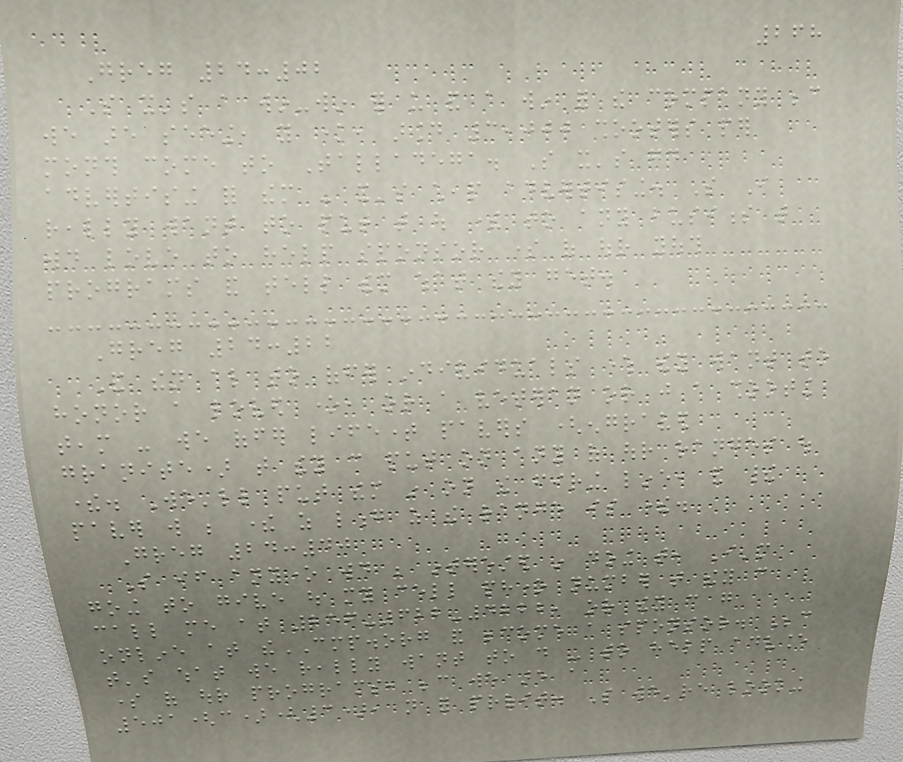268
Greg 24:02
So it's a win-win for us and a win for the company because
we are seeing, you know, around 3,000 shooters per
month come to Talladega. So it's good
advertising for them - it's cheap advertising. So I
really want to put that out there to any business that
would love to help sponsor some of our youth
programs and tell them what they get.
Greg 24:22
And then also to offer individuals where they want to
honor a loved one, or a veteran or just a shooting
team - we offer lifetime pavers (engraved
granite) that they can put on any of our ranges out
there. We'll put them in on the firing line, and their
paver will be there as long as the range is there.
Greg 24:40
So if anyone would be interested in doing that, I'm
going to give out my cell phone number that they can
call me at 256-622-4222, or they can go
online at theCMP.org and become a sponsor. Because
that's what we really want to do - to help advance
some of our programs, because we are a
501(c)(3), not for profit. So we're looking
